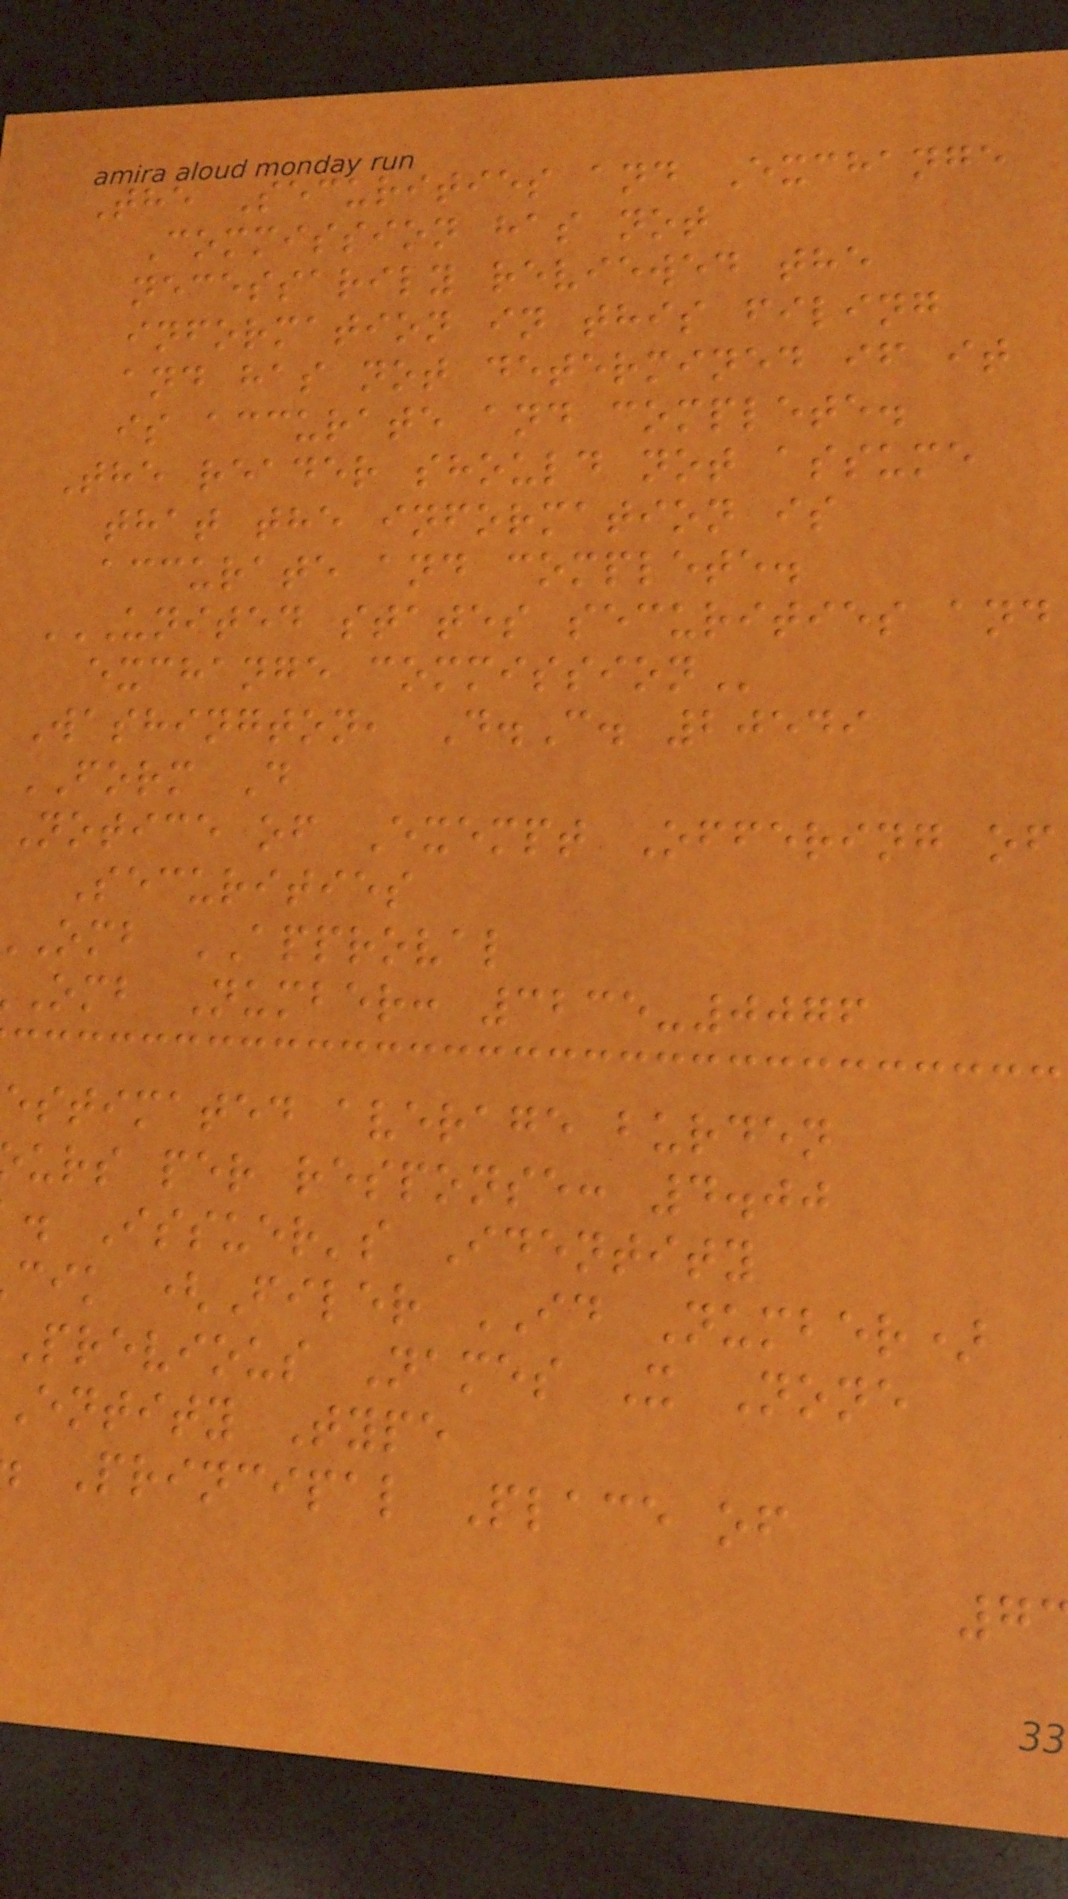The Securities and Exchange
Commission has not
necessarily reviewed the
information in this filing
and has not determined if it
is accurate and complete.
The reader should not assume
that the information is
accurate and complete.
UNITED STATES SECURITIES AND
exchange
Washington, D.C. 20549
FORM D
Notice of Exempt Offering of
Securities
omb APPROVAL
omb Number: 3235-0076
estimated average burden
urs per response: 4.00
. Issuer's Identity
cik (Filer ID Number)
Previous Names X None
Entity Type
Principal Place of
